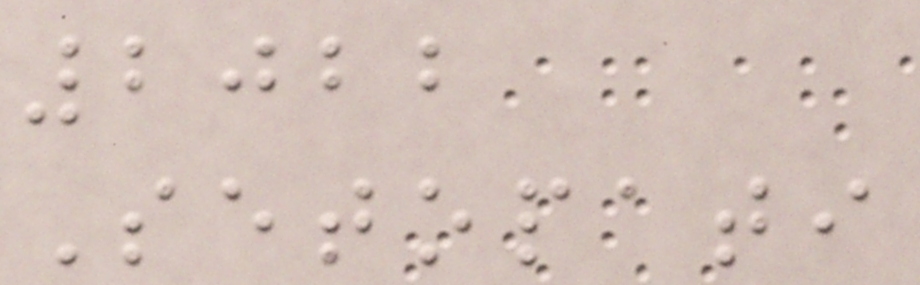2022
Setopati
